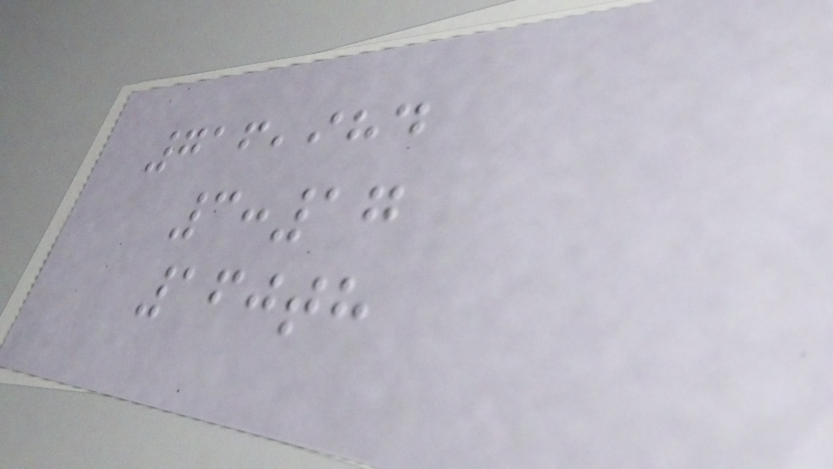716,984
3:17
160th
